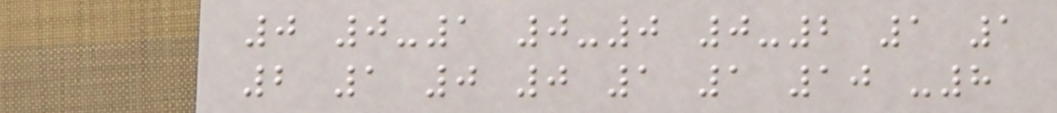0 0-1 0-0 0-2 1 1
2 1 0 0 1 1 10 -8
